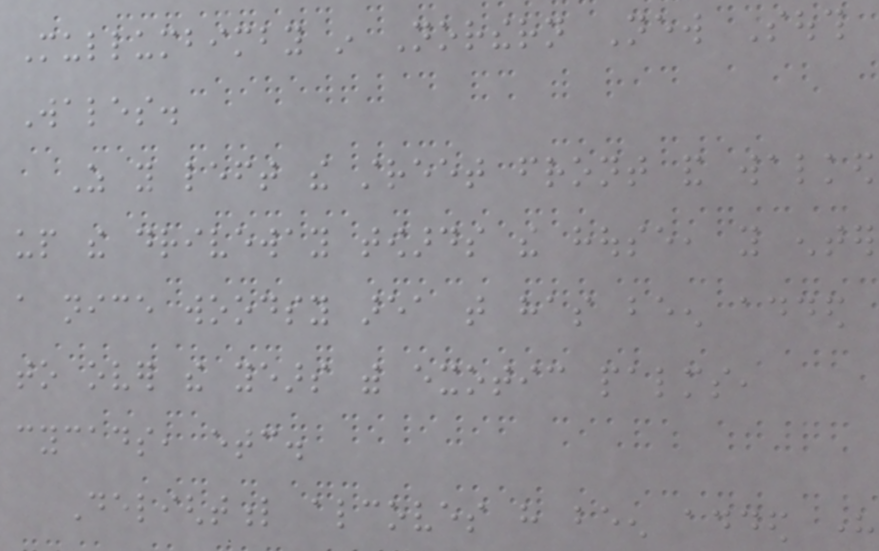Mullumbimby in Northern New South
Wales.
As you left the street front and walked
up the driveway towards the house, you enter
a nice woodsy area that has been added
to over the years with exotic palms,
cycads, etc.
Delightful alcoves have been added here
